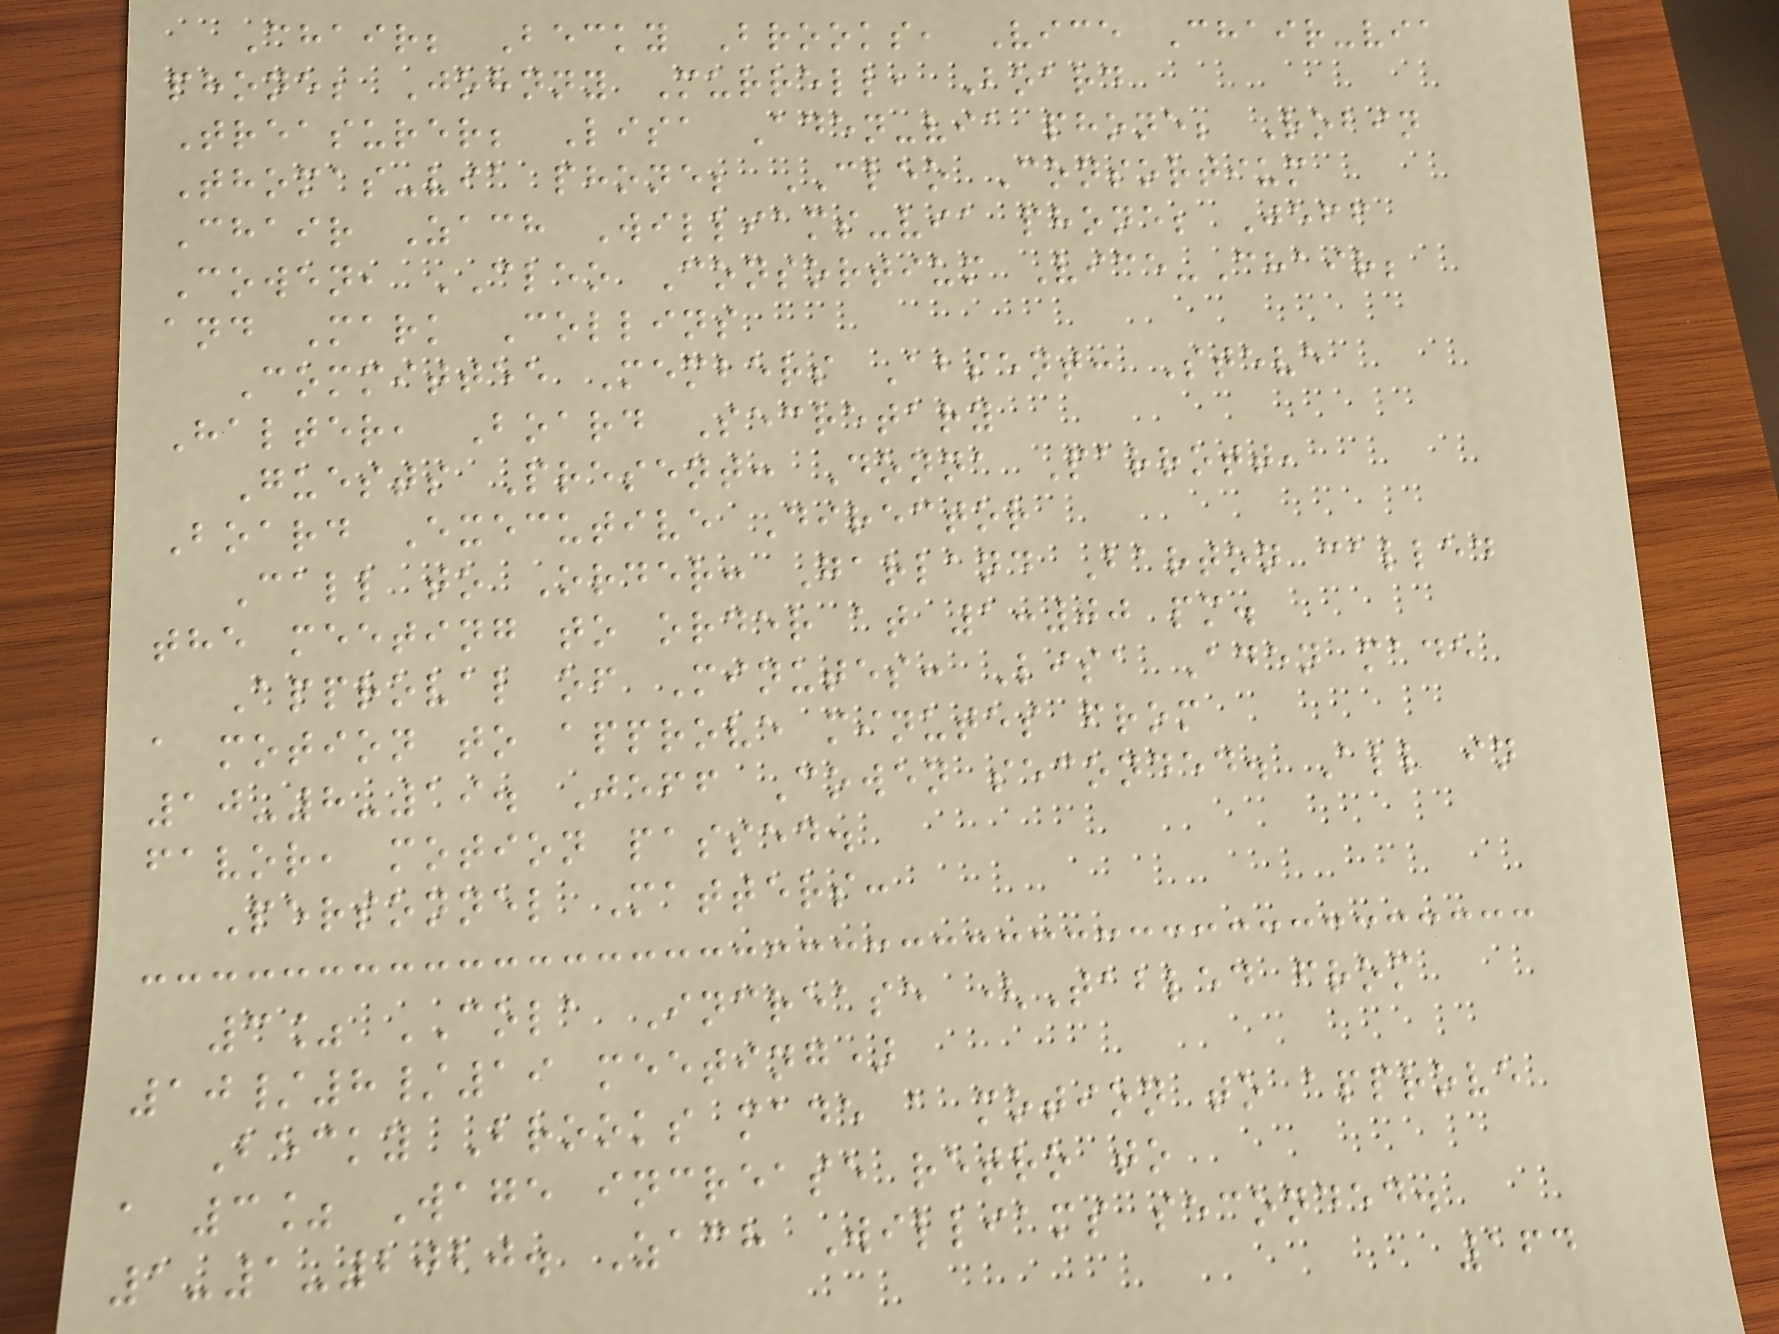Chair; Becky Brooks, Vice Chair-via
phone; Johnny Murrell, Board
Treasurer; Lisa Aden-via phone; Robin
Thomas-via phone; CLEO Consortium
Chair Zach Williams-via phone; Jeff
Cowen, CLEO Consortium Vice-Chair;
and Mark Collins
Committee Members Absent: Steve
Halter, Board Secretary
Guests Present: Donna Parrott,
Board Executive Director
Call to Order: Garland Barton called
the meeting to order at 1:00 pm.
Approval of Minutes: Lisa Aden made
a motion to approve minutes from
10-8-19. Jeff Cowen seconded. All in
favor, motion passed.
Personnel Matters:
3% COLA Increase (Tabled from
10/8/19 meeting)
Becky Brooks made a motion to approve
a 3% Wage increase retro to
1-1-2020. Zach Williams seconded.
164
